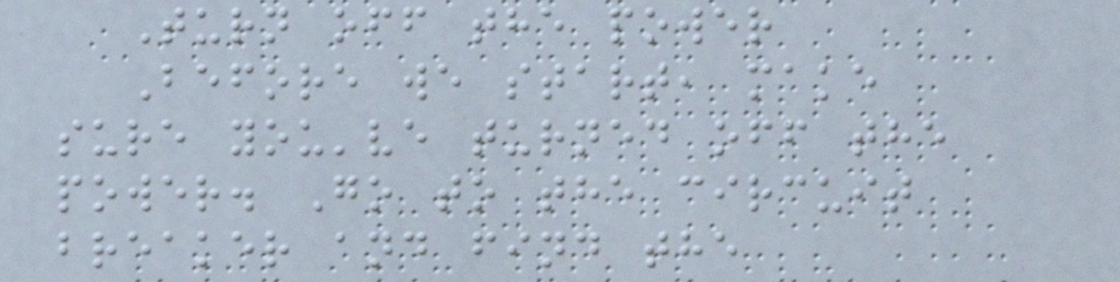Turn off the power
Before we start, make
sure you've turned off the
power. Go to the circuit
breaker and find the
